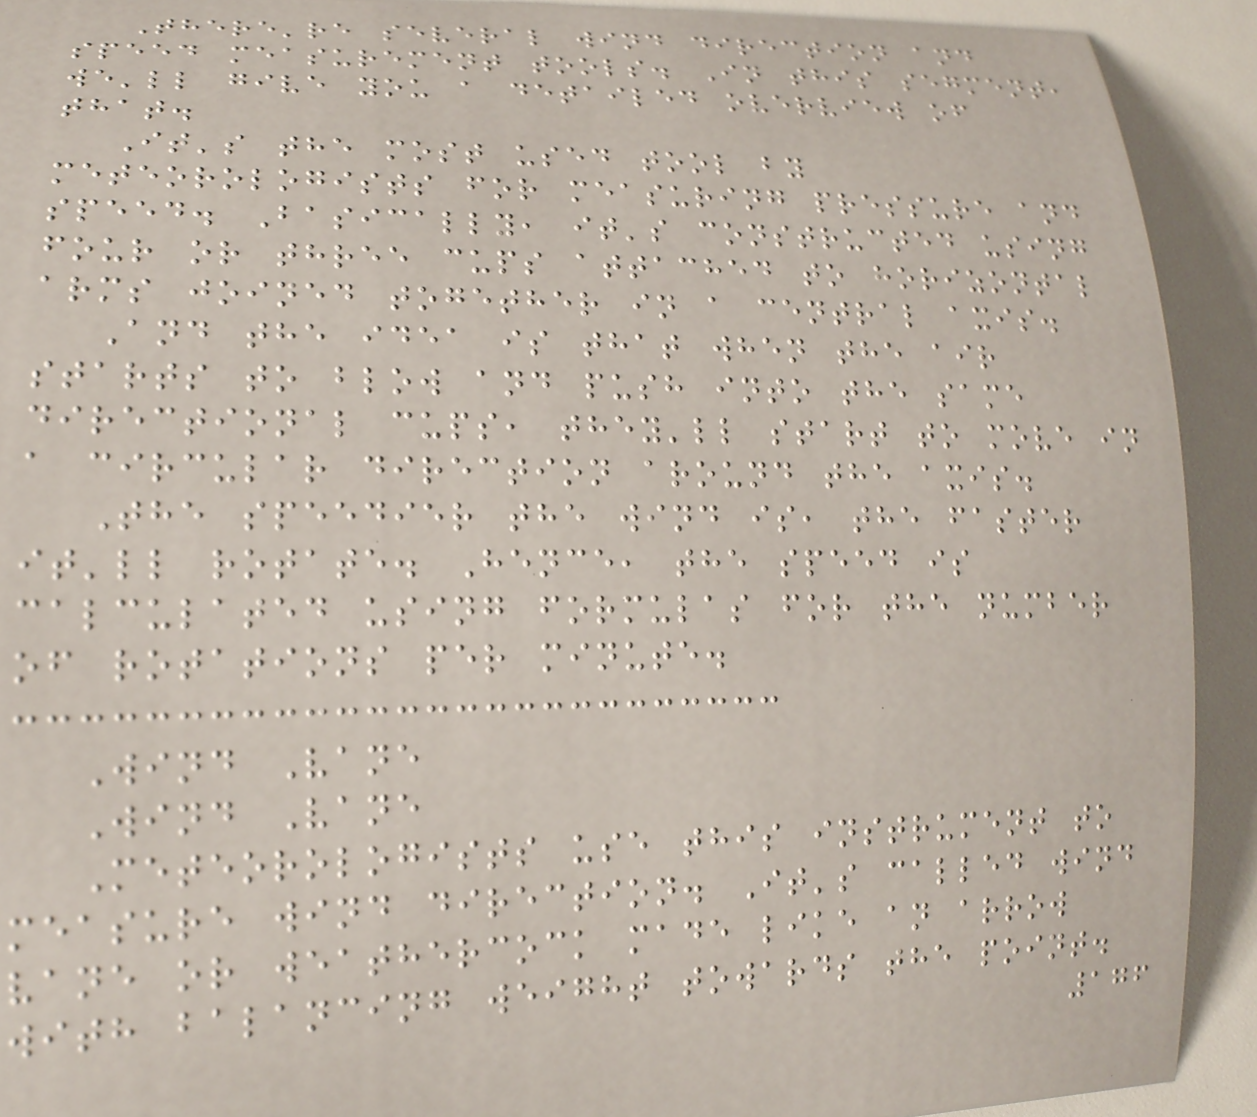There're several wind direction and
speed measurement tools. In this segment,
we'll give you a detailed overview of
that.
It's the most used tool by
meteorologists for measuring pressure and
speed. Basically, it's constructed using
four or three cups attached to horizontal
arms joined together in a central axis.
And the idea is that when the air
starts to blow and push into the same
directional cups, they'll start to move in
a circular direction around the axis.
The speedier the wind is, the faster
it'll rotate. Hence, the speed is
calculated using formulas for the number
of rotations per minute.
Wind Vane
Wind Vane
Meteorologists use this instrument to
measure wind direction. It's called wind
vane or weathercock made like an arrow
with balancing weight towards the point.
176
